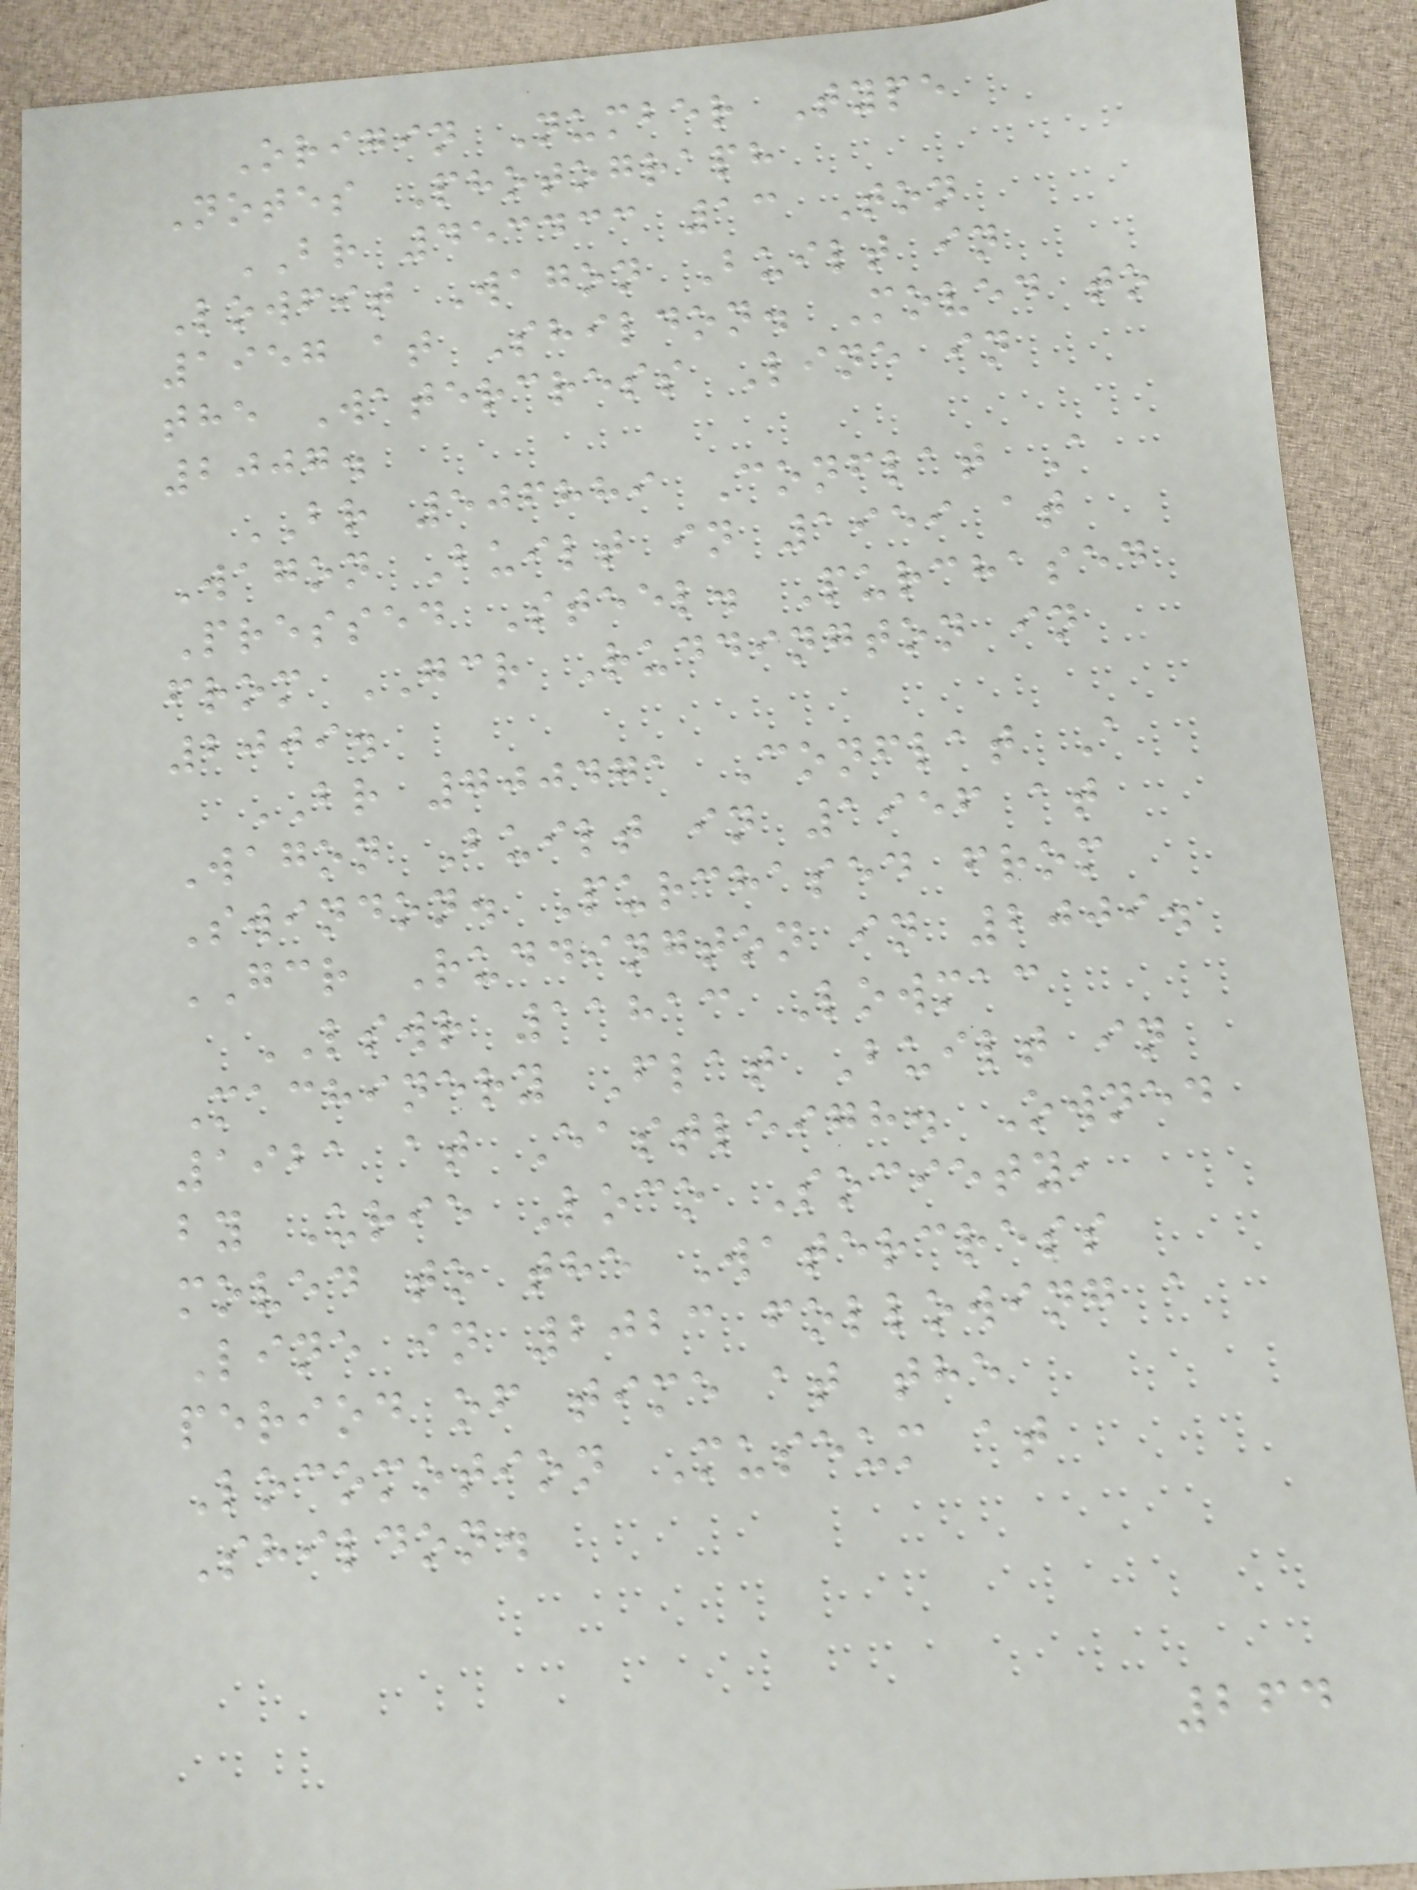Origin Number Type
Notes Photograph
BR 453433 13 Ton
Lowfit Wagon Built in
1957 at Shildon. Moved to
the Watercress Line in
2007.
BR 506889 Conflat A
Wagon Built in 1959 at
Pressed Steel. Purchased
from GCR Ruddington in
2009.
BR 700471 Conflat A
Wagon Built in 1956 at
Swindon. Purchased from
GCR Ruddington in 2009.
LSWR 11813 Lowmac
Machinery Flat Built in
1921 at Eastleigh. Owned
by Urie Loco Society,
moved to the Watercress
Line in 2023 following a
period of time at the
Locomotion Museum at
Shildon.
264
